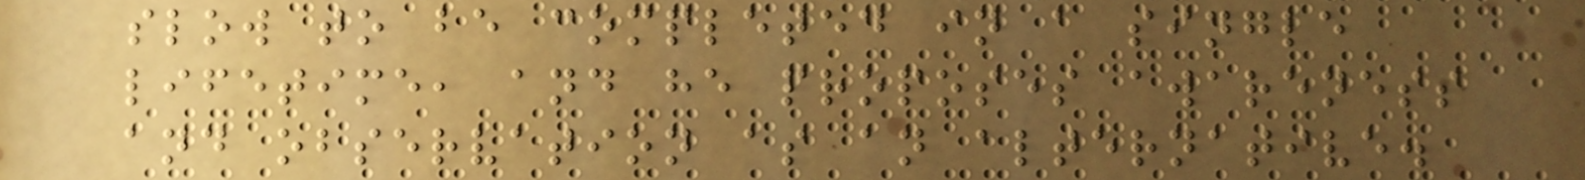slow to be completed in a single
lifetime, and he proposes awareness
and observation as an alternative.
